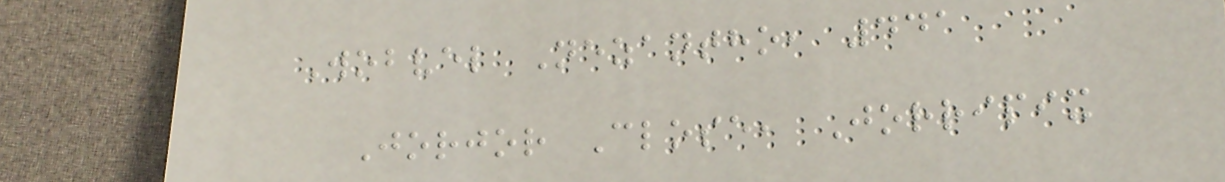Wobvel Nezantho, 441
Jorjor Close, Jorripix
